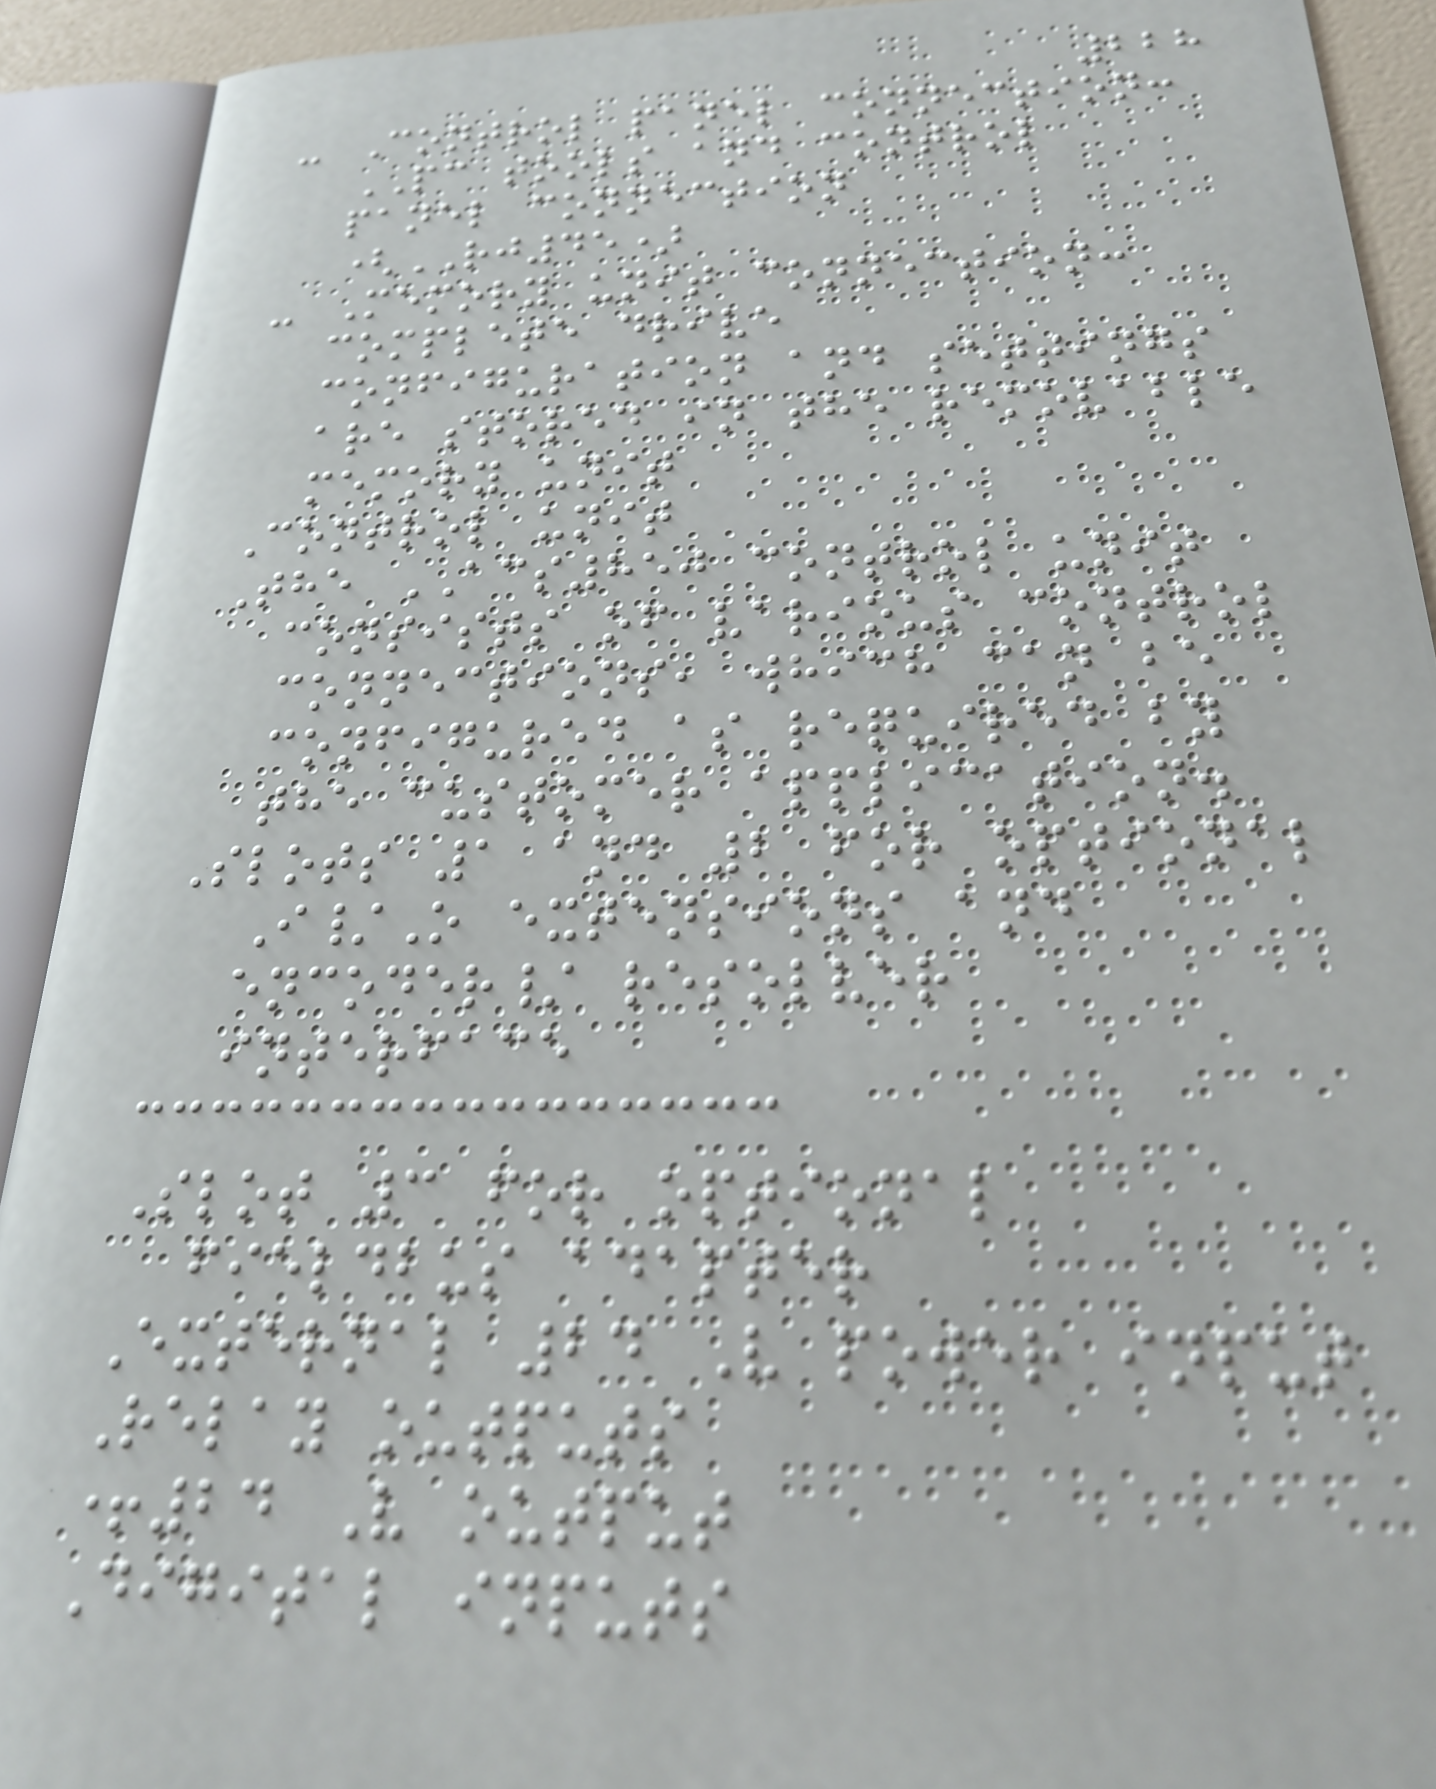228
- Control panel connection:
PC tools and control
panel connection
(RJ45)
- Memory unit connection:
complete drive
configuration and settings
are stored in the removable
memory unit
Control unit
The ACS850 control unit
consists of various control
connections, which can be
configured as required by
the customer application.
Slots 1 and 2 for optional
I/O extensions and
encoder/ resolver
interface
Slot 3 for optional
fieldbus adapter
External 24 V power input
Relay outputs
+24 V output
Digital inputs
